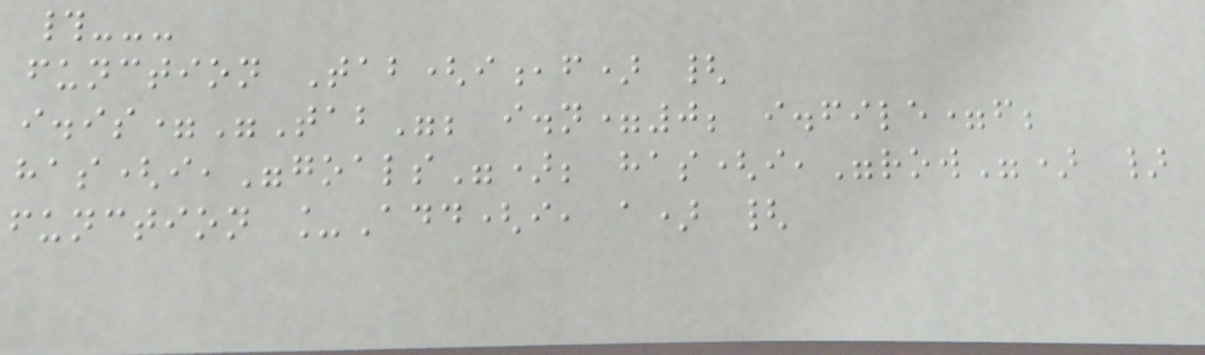#---
function Tab(i,f) {
i.is="Tab"; i.n=0; i.file=f;
has(i,"goals"); has(i,"row") }
function _Add(i, a) {
